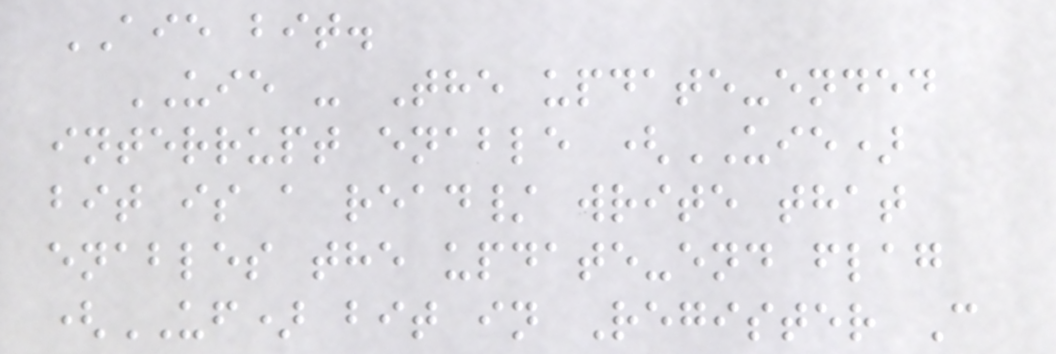AIE bit.
UIE - The update-ended
interrupt enable (UIE)
bit is a read/ write that
enables the update-end flag
(UF) bit in Register C
